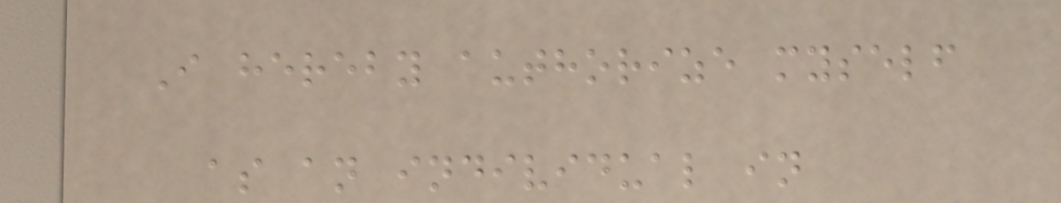I hereby authorize myself
as an individual in
